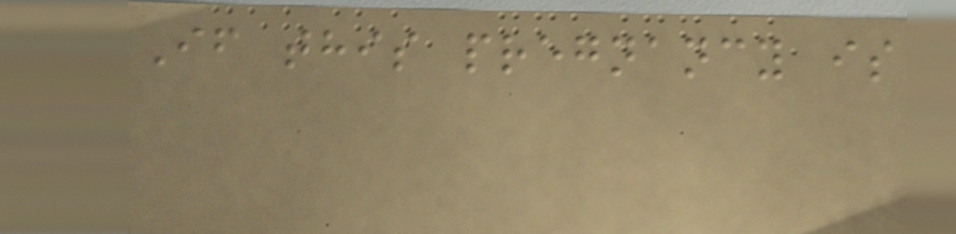If this pregnancy is
